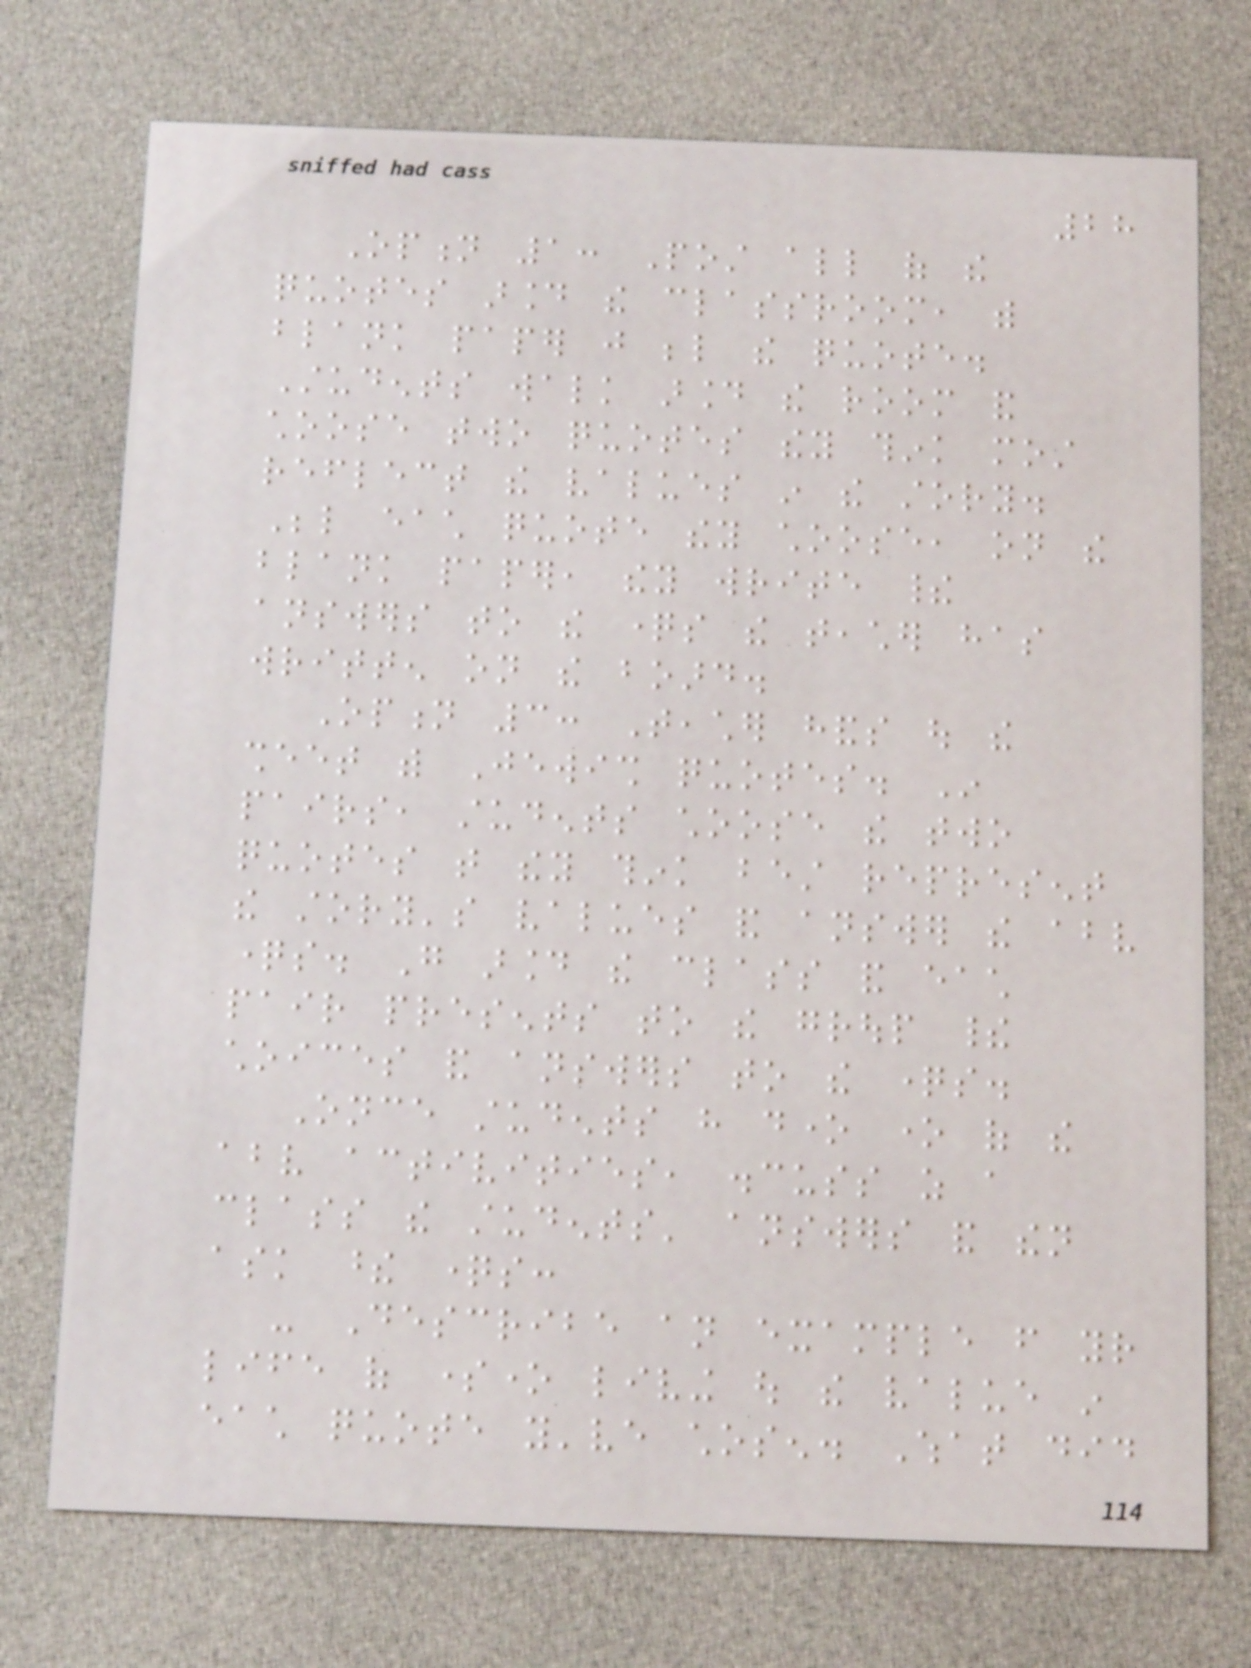28
Option 1: Post all of the
quotes around the classroom, with
blank paper just below the quote.
Students walk around the room and
choose two quotes they think most
reflect the values in the story.
Below each quote they choose, on the
blank paper, they write their
answers to the questions the teacher has
written on the board.
Option 3: Teacher hands out the
sheet with Jewish quotes. In
pairs, students choose the two
quotes that they think best represent
the story's values and answer the above
questions. Go around the class and each
pair presents to the group their
choices and answers to the questions.
Once students have done one of the
above activities, discuss as a
class the students' answers and then
ask these questions:
- Describe an example from your
life of someone living out the value in
each quote you've chosen. What did
